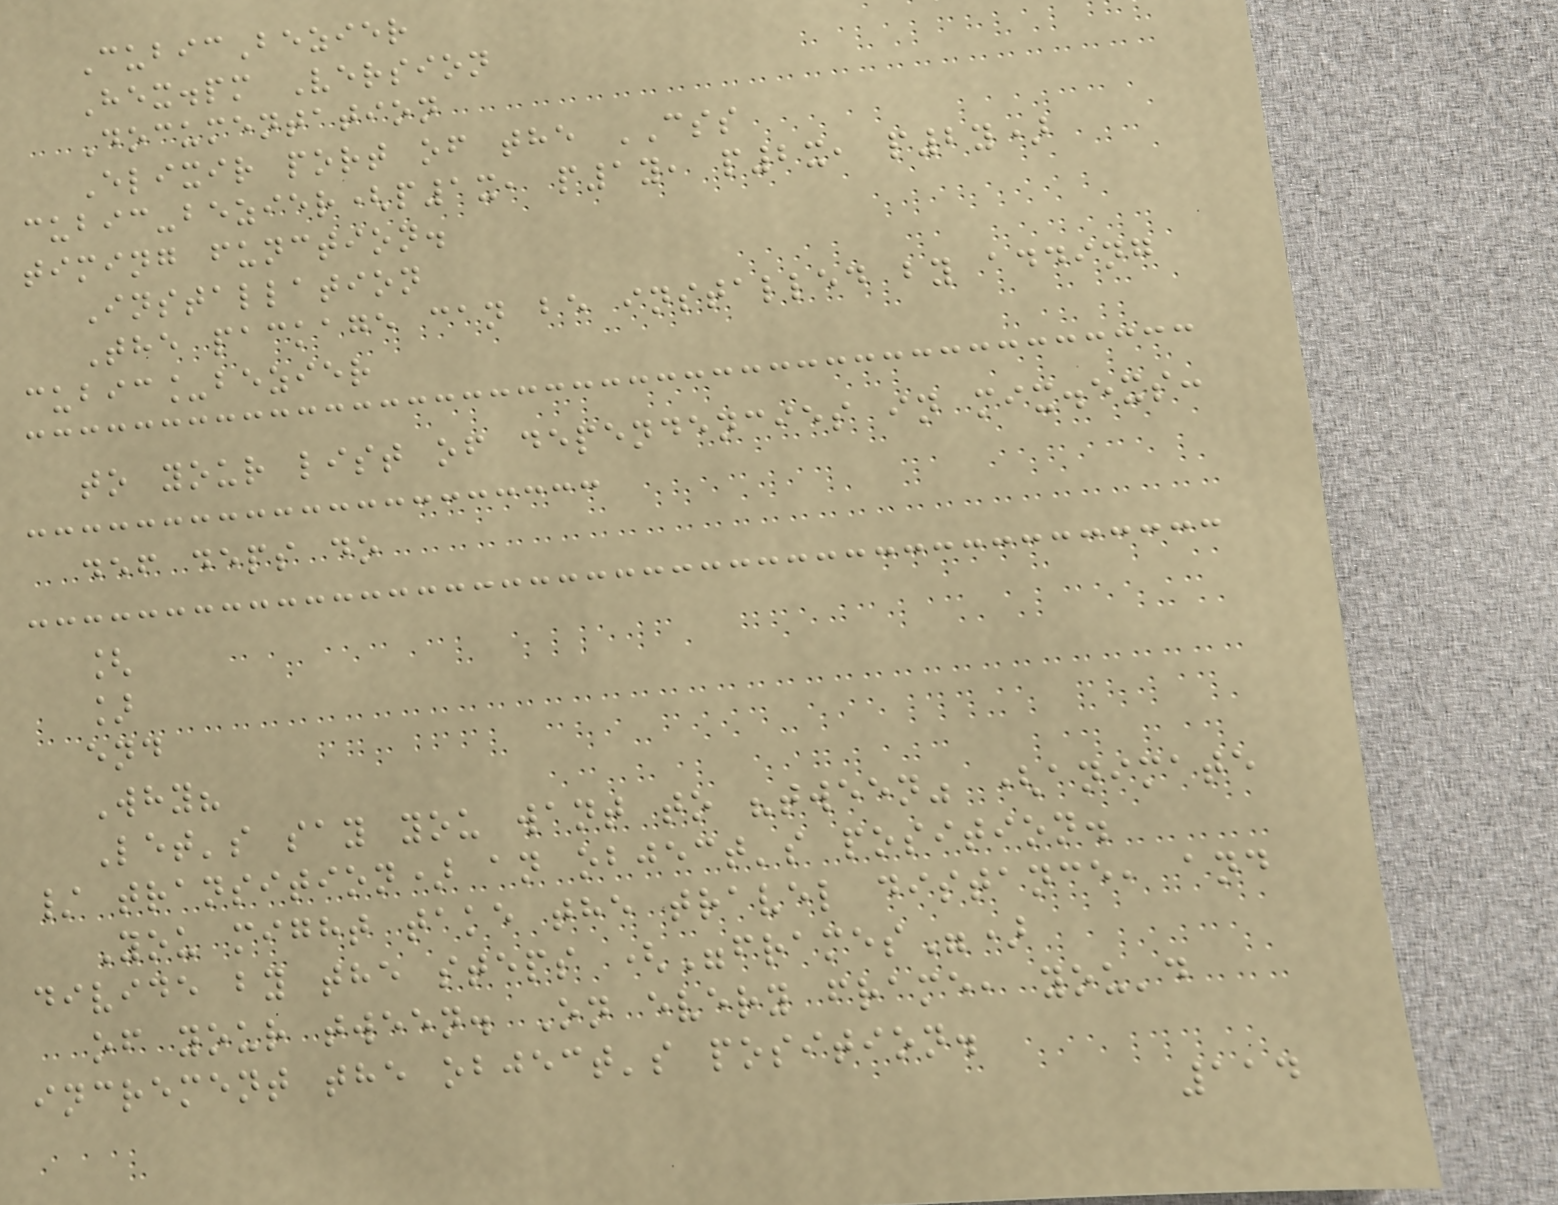CubicBezier
Hex.pm Version
Documentation
Elixir port of the CSS
cubic-bezier(p1x, p1y, p2x, p2y)
timing function.
Installation
The package can be installed by adding
cubic_bezier
to your list of dependencies in mix.exs:
def deps do
[
]
end
Why?
Let's say you want to "tween" (animate
/ transition) an object's position.
You might take the travel distance, and
divide by the steps ("frames")
of your tween. On every frame, you'd
increment the object's position.
114
